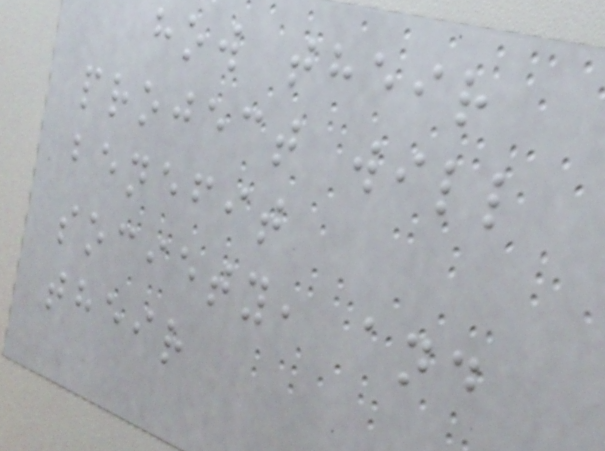how their
project will
benefit
society, and
their
